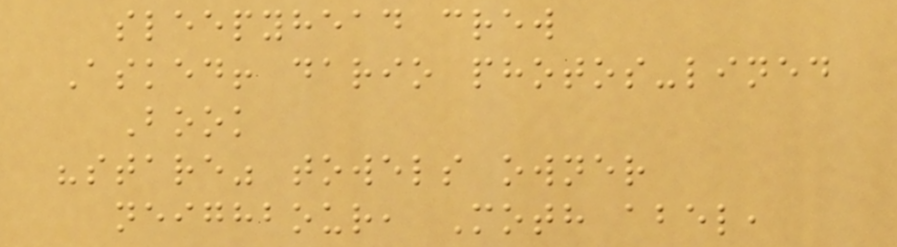sleepyhead crew
Asked! dario photos-lined
Book
"stare" towels owner
neighbour, Moth abel,
